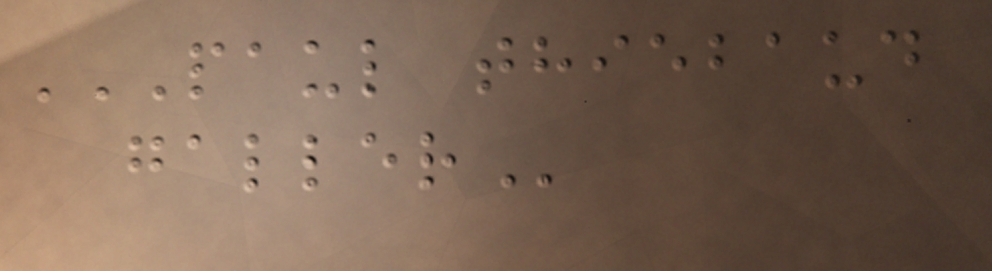PAUL THIEBAUD
GALLER
